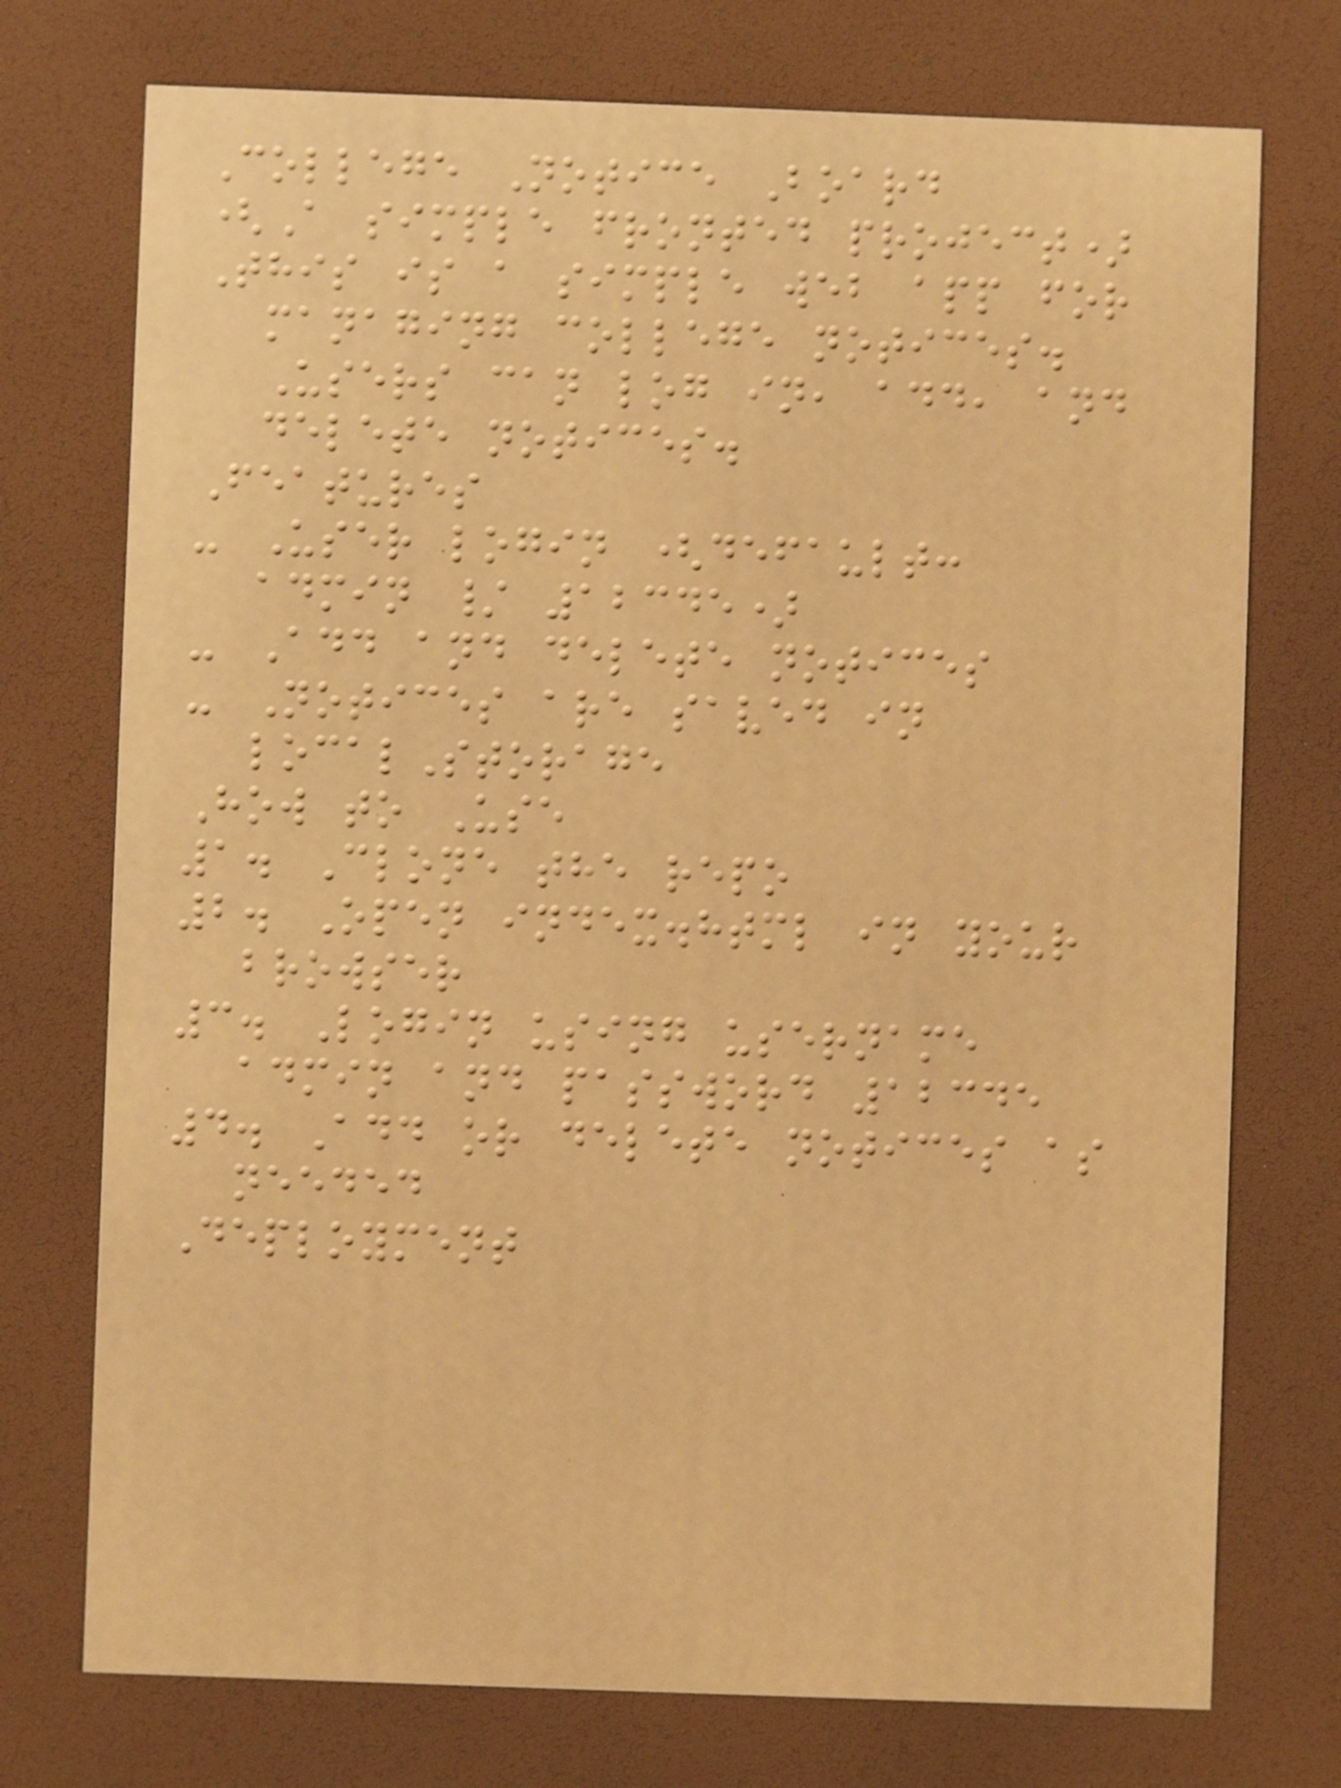College Notice Board
(A simple fronted project)
This is a simple web app for
managing college notices.
Users can log in, add, and
delete notices.
Features
- User login (default:
admin / 12345)
- Add and delete notices
- Notices are saved in
localStorage
How to Use
1. Clone the repo
2. Open index.html in your
browser
3. Login using username
admin and password 12345
4. Add or delete notices as
needed
Deployment
